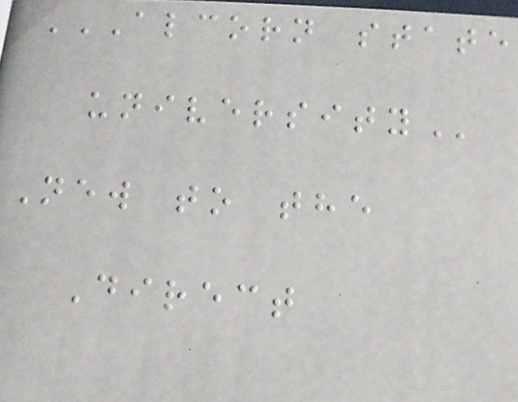ALCORN STATE
UNIVERSITY
New to the
Direct
